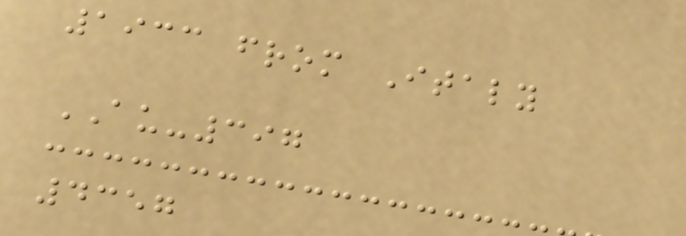1933 from Italy
AU-397
4357
